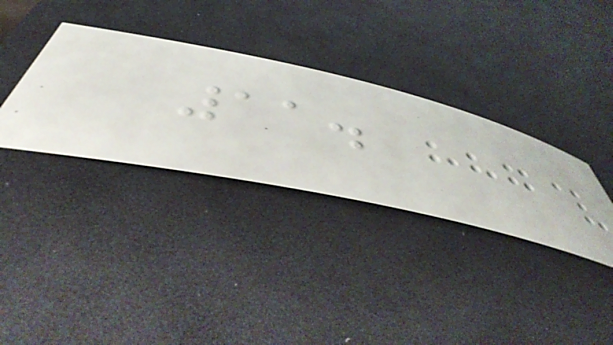11.
